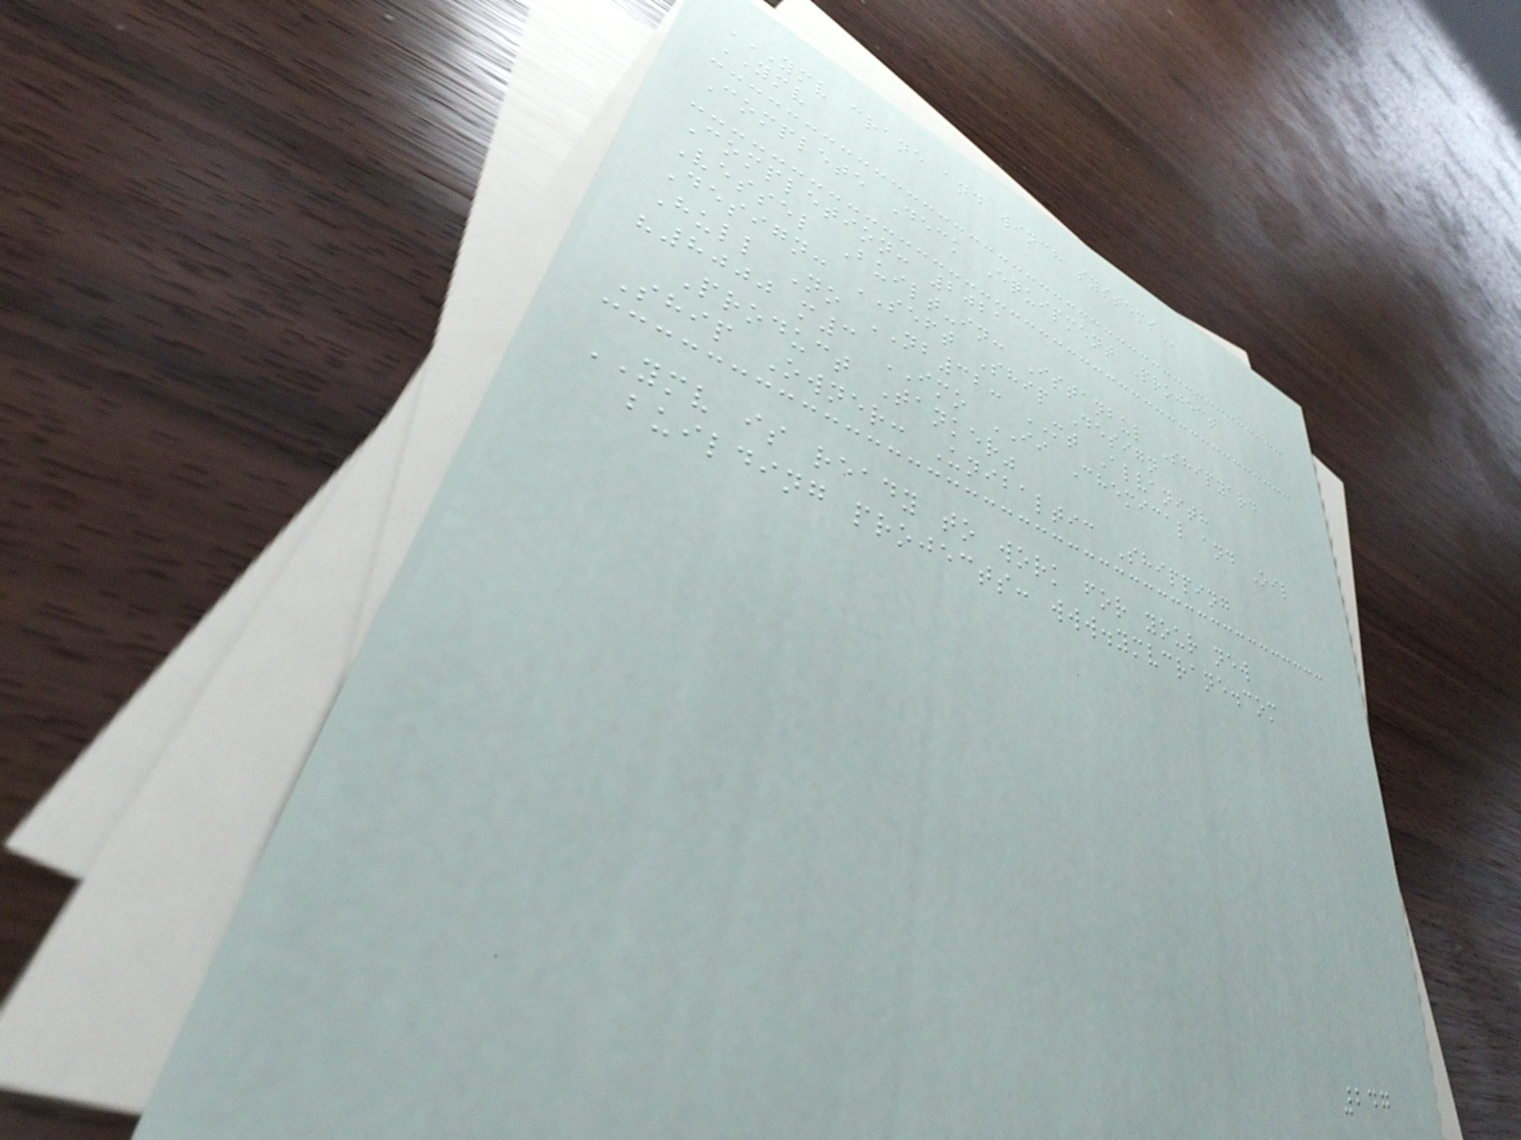YMV CRANE AND WINCH SYSTEMS
YMV
Complete Deck Equipment Project
Completion: 2021
Vessel Built-in: Istanbul Shipyard
Design: SEFT Ship Design
Hull No NB32: MT Alvanith
"8000 m3 IMO II Chemical and Oil
Product Tanker"
Ship Owner: Unibaltic Shipping
YMV is ready to work for your new
building projects: www.ymvcrane.com
247
